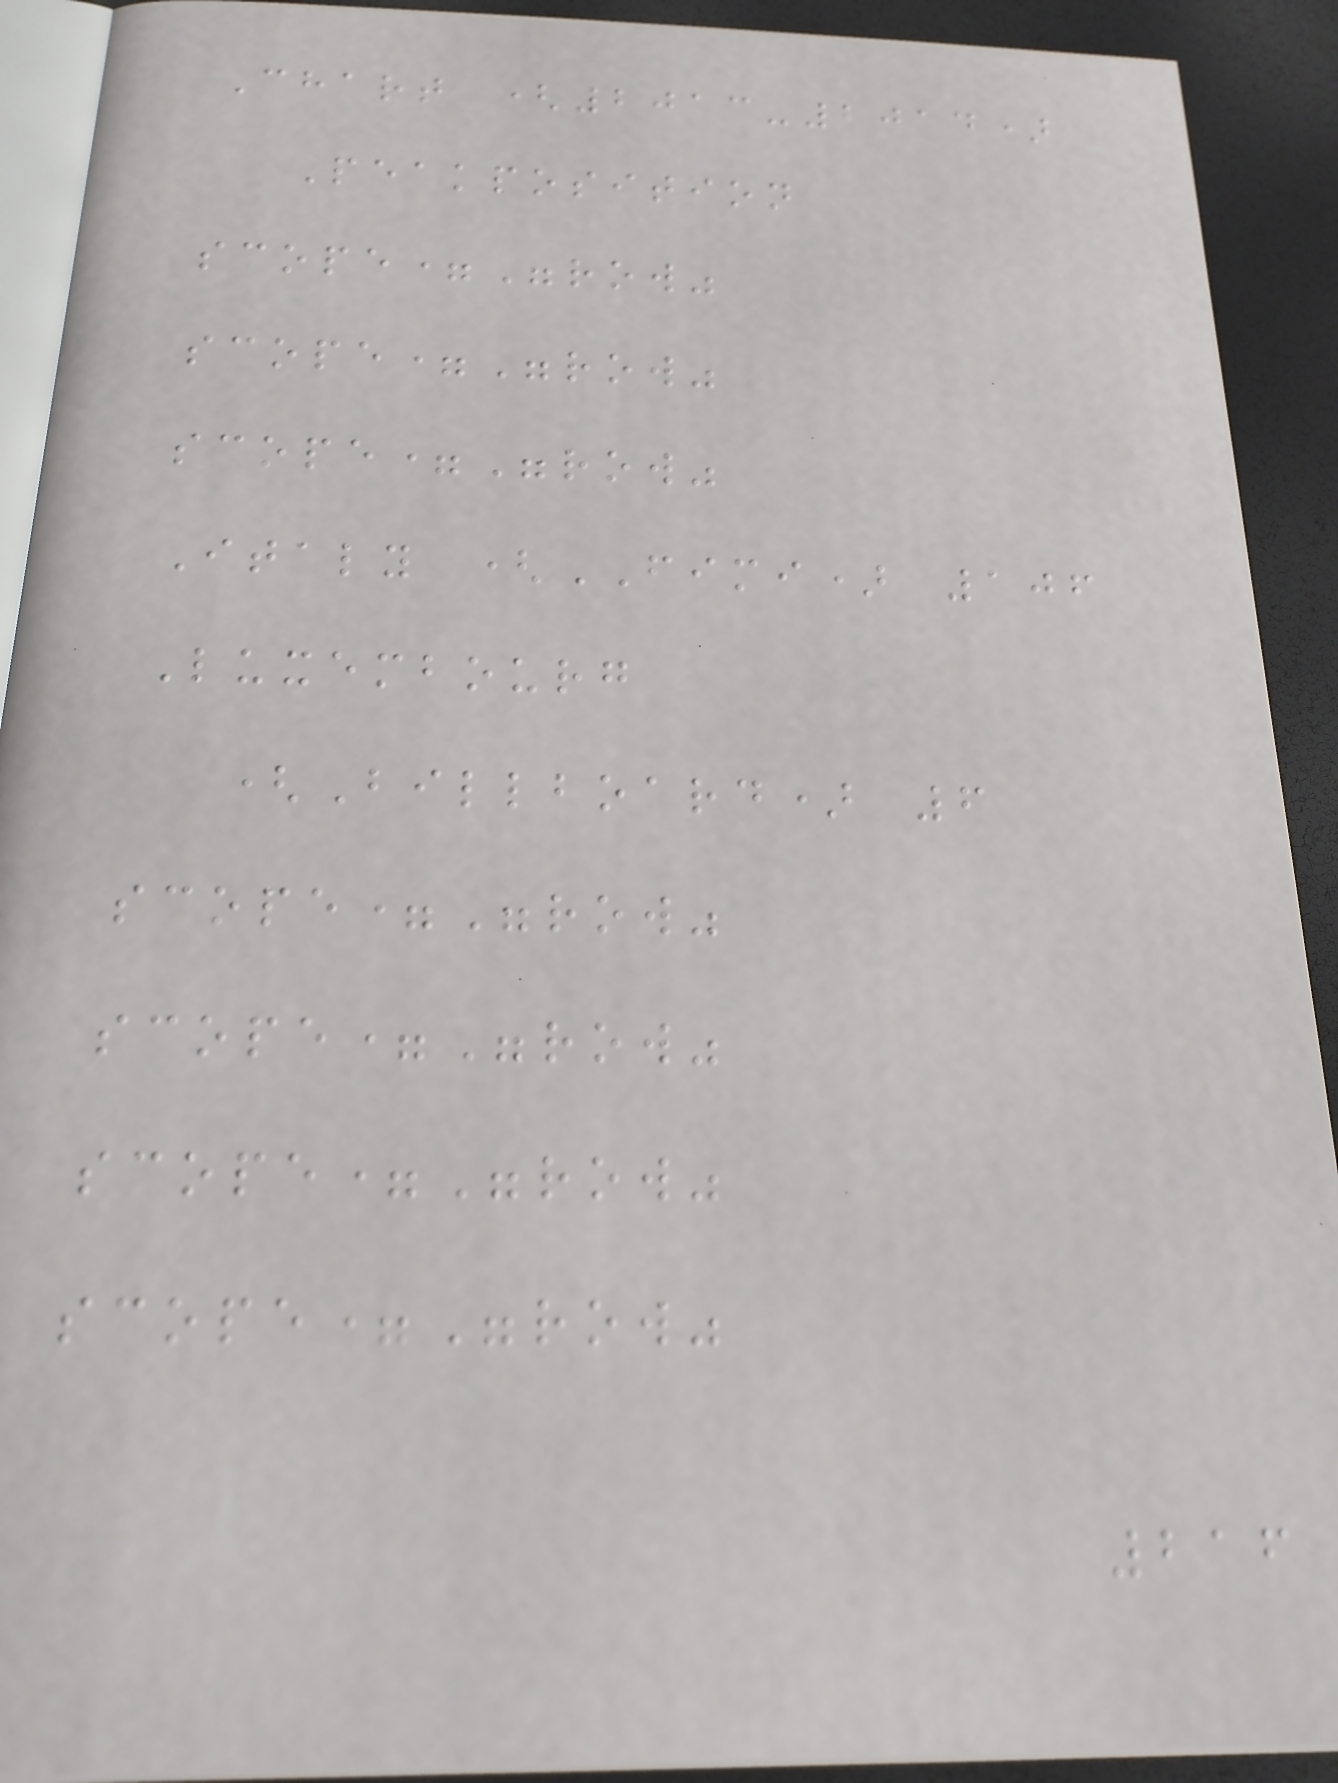Chart (2013-2014)
Peakposition
scope="row"
scope="row"
scope="row"
Italy (FIMI) 106
Luxembourg
(Billboard) 6
scope="row"
scope="row"
scope="row"
scope="row"
216
